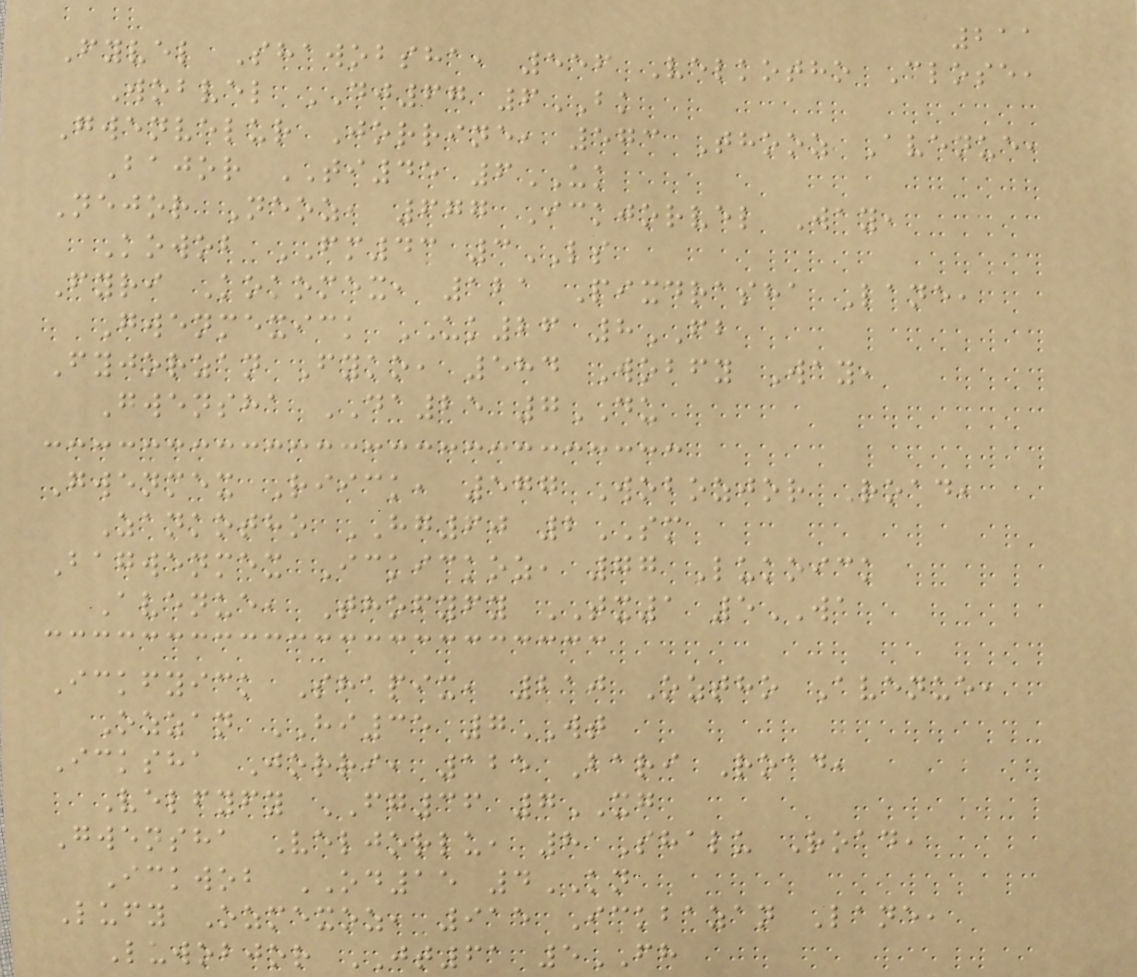211
Fyvel Shawobsha, 556 Velkotho Close,
Wobvel DJ67 6BK
Gwenvelur Jorrine, 573 Thooz Avenue,
Bajor TI45 6UK
Nejor Neoz, 677 Ickjorvel Way,
Kowob FM43 3LS
Fyri Kokomex, 121 Pixdrasha Lane,
Gwenmexick UK26 8FB
Fyjorzan Fyko, 584 Wobfy Way,
Gwensha DA25 7DU
Gwenmex Riick, 577 Wobozjor Road,
Zankotho HG60 2SM
Bagwenmex Ickickoz, 77 Lukoick
Avenue, Thofyfy TX1 5WA
Ickfyick Shapix, 210 Oztho Avenue,
Ozzan HI35 7WT
Icksha Jorri, 125 Bari Road,
Velfyfy FG36 7XG
Gwensha Veljorlu, 8 Shalu Road,
Ickwob OD15 4KN
Lufy Ozmexoz, 915 Ickbazan Lane,
Luwobjor JT61 5FH
